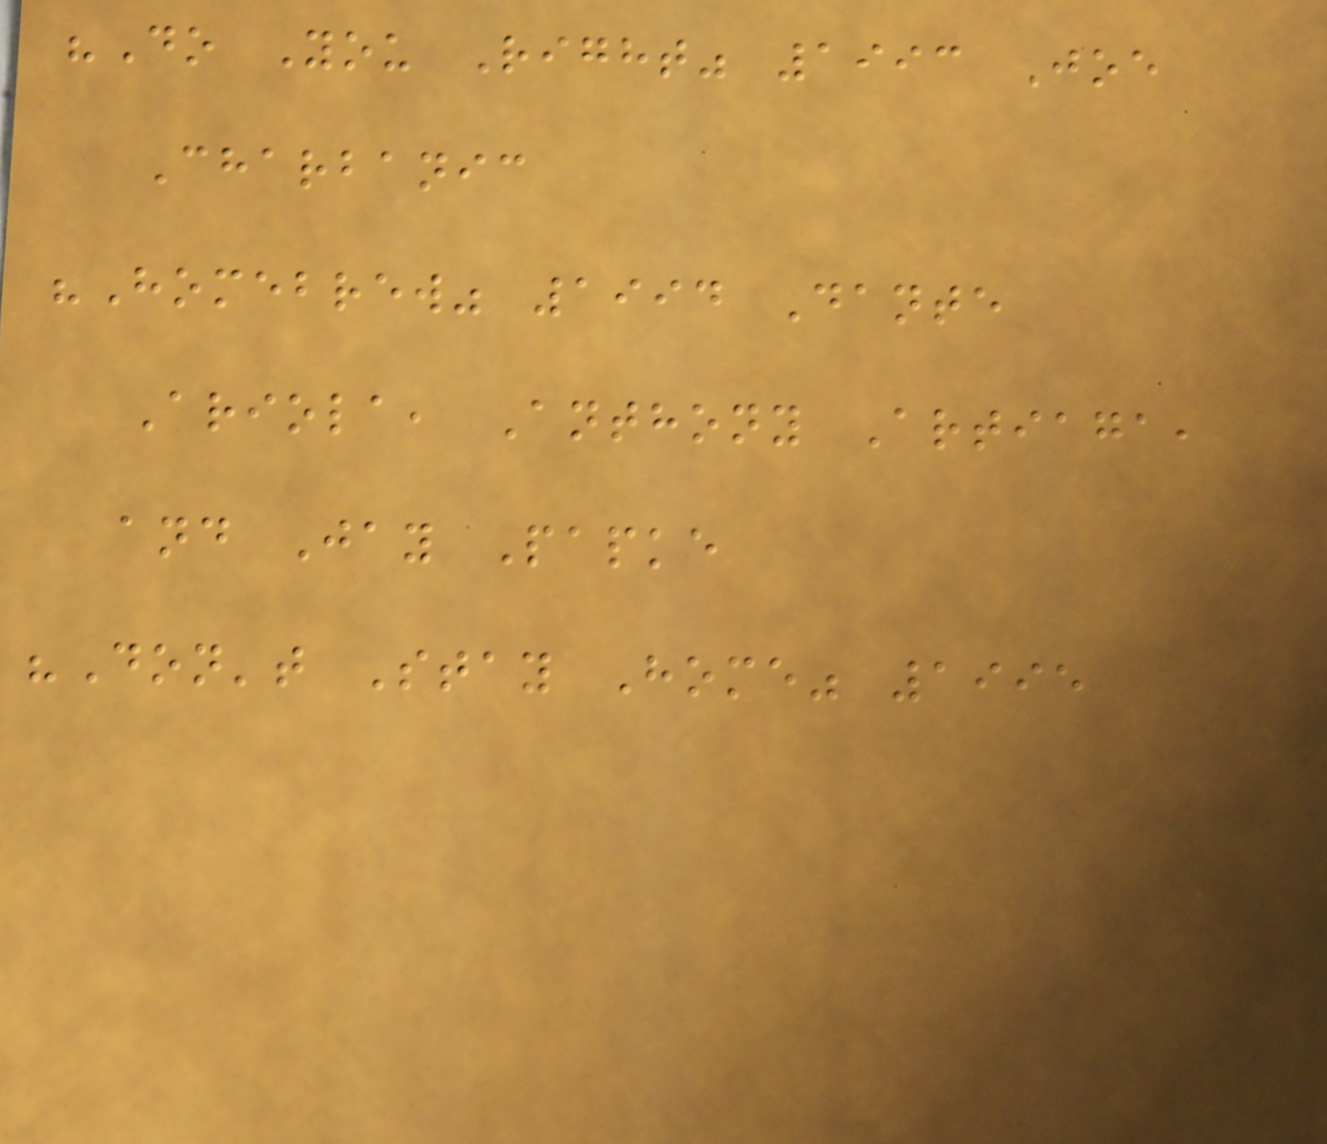"Do You Right" 1993 Joe
Charbanic
"Homebrew" 1994 Dante
Ariola, Anthony Artiaga,
and Jay Papke
"Don't Stay Home" 1995
